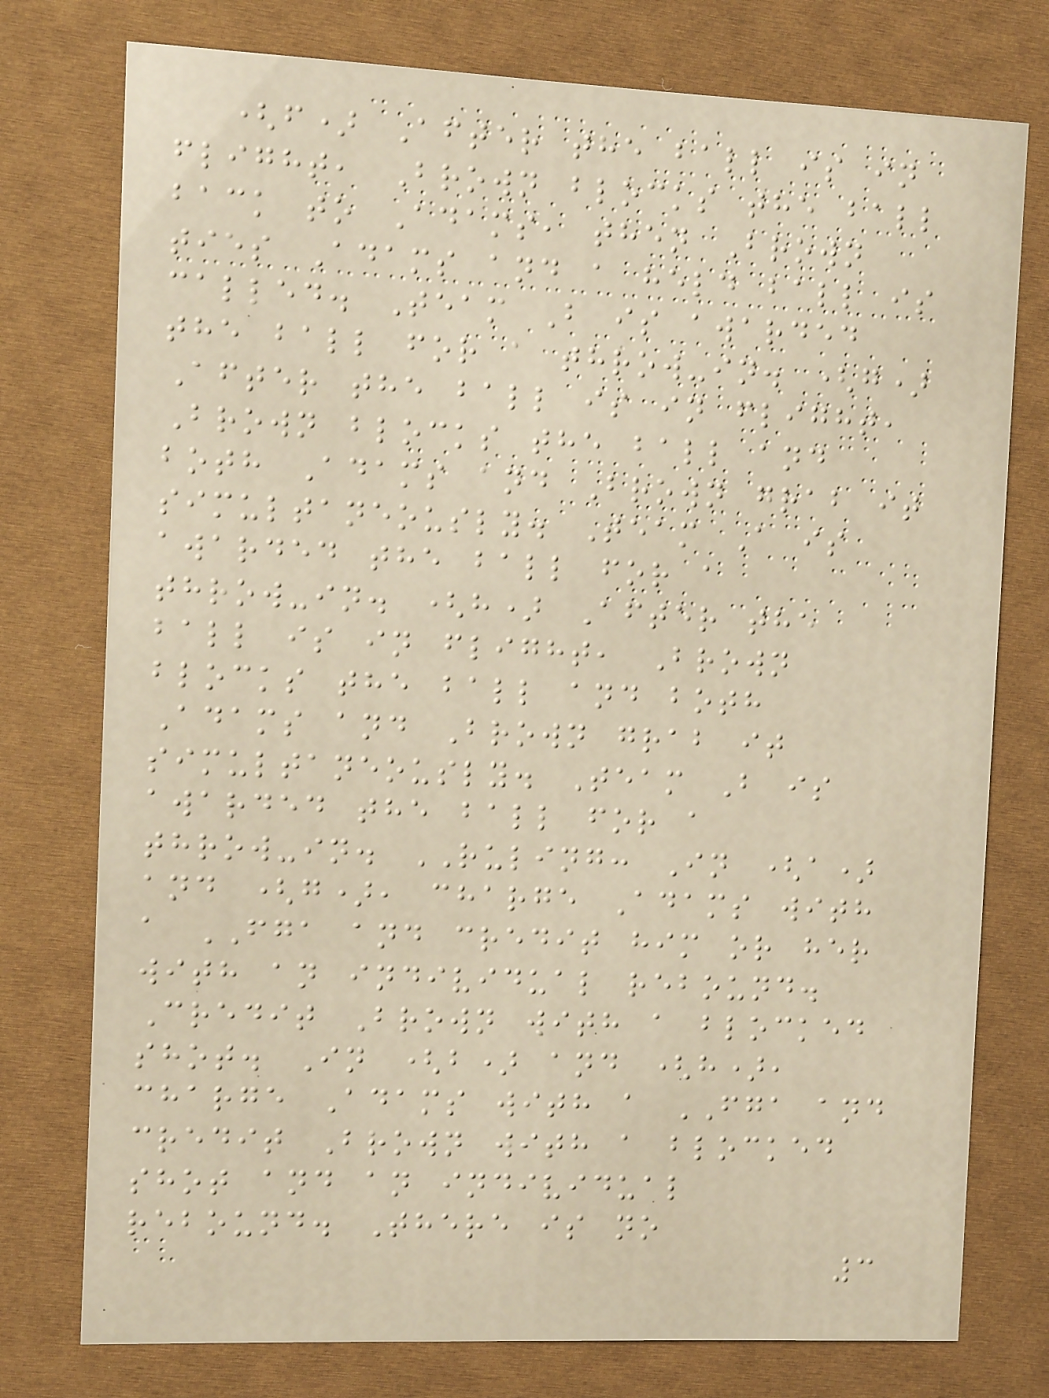(f) After the ball is in
flight, Brown blocks the ball
back to Adams, then Brown
ties Adams and a held ball is
called. Team B is awarded
the ball for a throw-in. (g)
After the ball is in flight,
Brown blocks the ball and
both Adams and Brown grab it
simultaneously. Team A is
awarded the ball for a
throw-in. (h) After the
ball is in flight, Brown
blocks the ball and both
Adams and Brown grab it
simultaneously. Team B is
awarded the ball for a
throw-in. RULING: In (a)
and (g), charge Adams with
a FGA and credit him or her
with an individual rebound.
Credit Brown with a blocked
shot. In (b) and (h),
charge Adams with a FGA and
credit Brown with a blocked
shot and an individual
rebound. There is no
3
